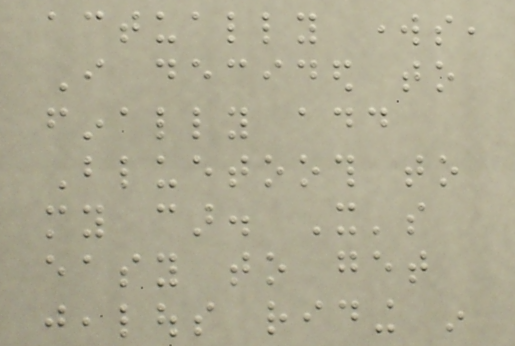actually works,
I decided to
finally add
Bluetooth to
my car. It's
easy to get
jealous riding in
